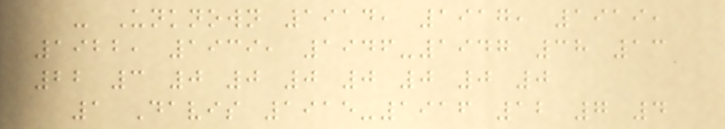- Unknown 1914, 1917, 1919,
1922, 1939, 1946-1947 38 13
22 3 0 0 0 0 0 0 0
1 Davis 1915-1916 12 7 4
